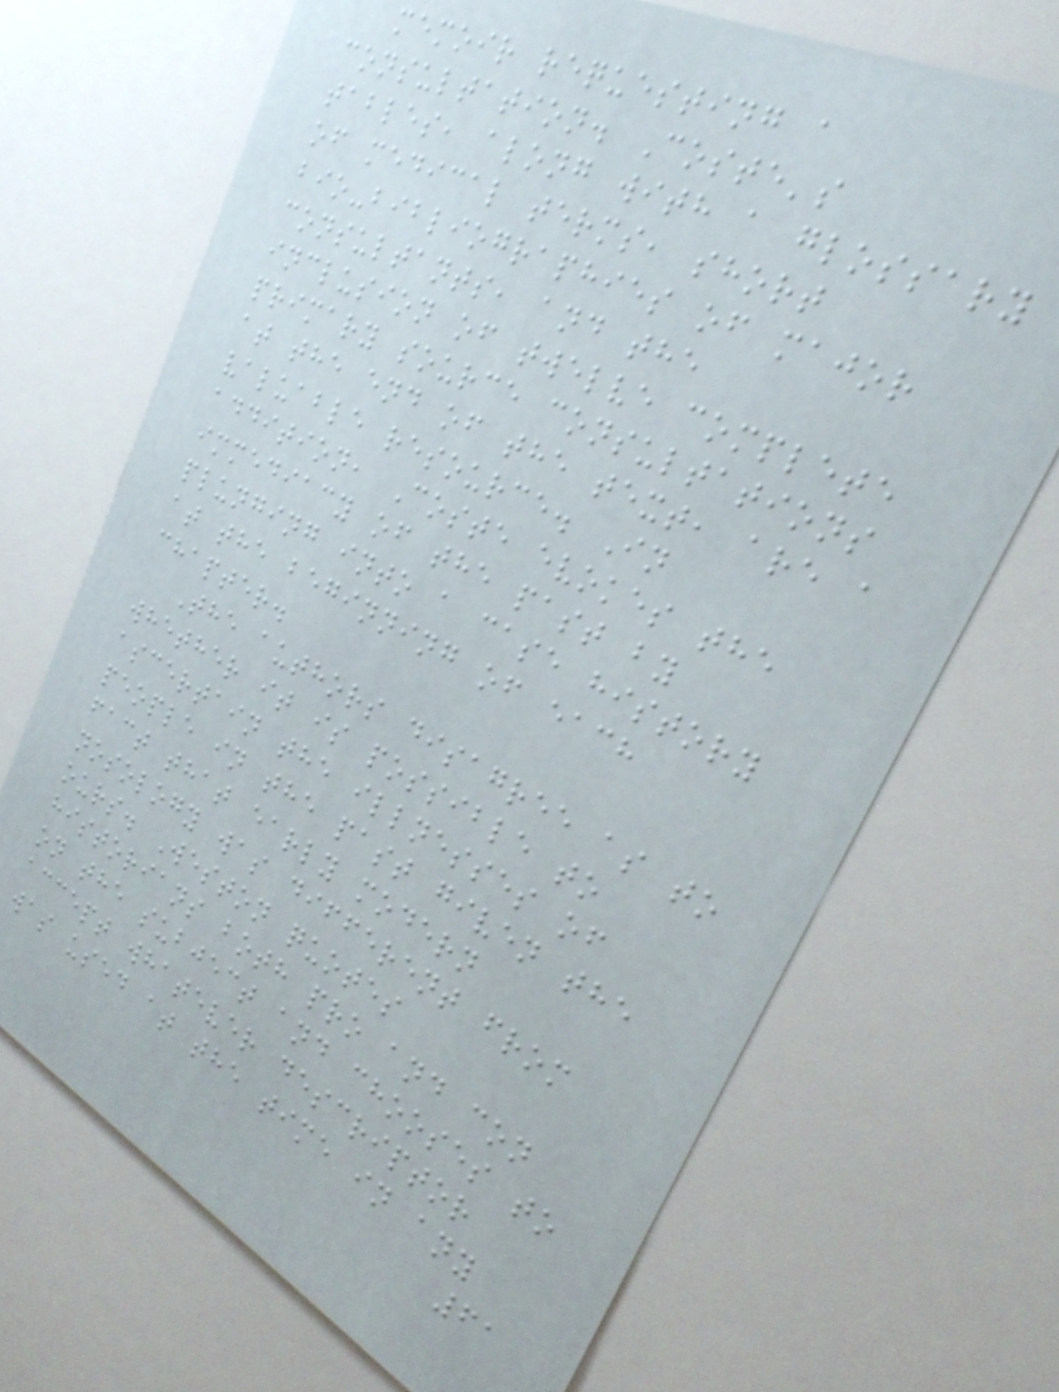memoir requesting a
consultation. Coste's
tables, along with a glossary
of medical terms, short
bio-bibliographies of major
consultants, and the
inclusion of twelve complete
primary source consultations
at the end of the text, are a
valuable resource. In
addition, Coste evokes the
immediacy of the past by
plunging into a case history
at the beginning of each
chapter.
The authors disagree as to
whether it is possible to
ascertain the illnesses of
people in the past given the
fact that early modern
nosology was different from
ours. Weston quotes
historians both pro and con
on the subject and chooses to
accept whatever descriptor
was used at the time in any
61
